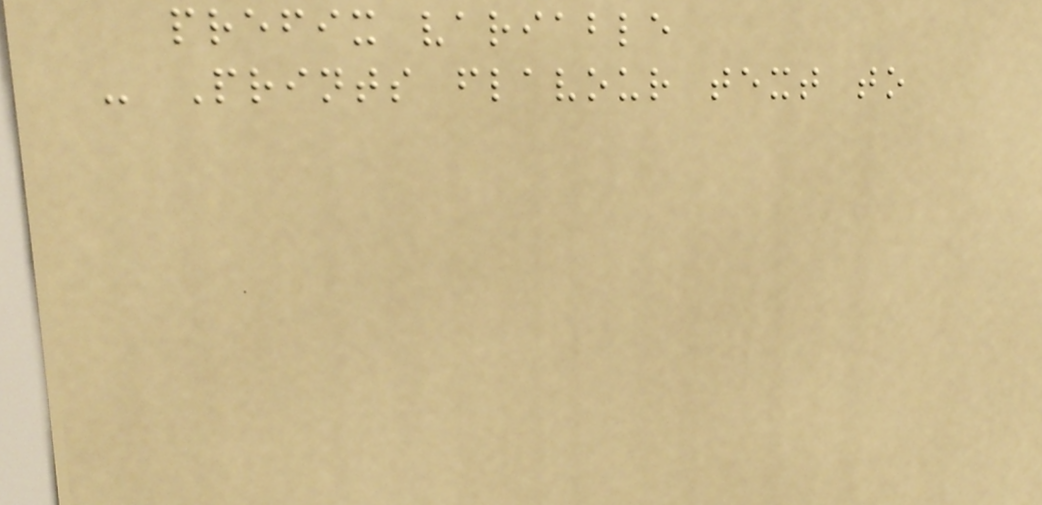prefix variable
- Prints flavour text to
